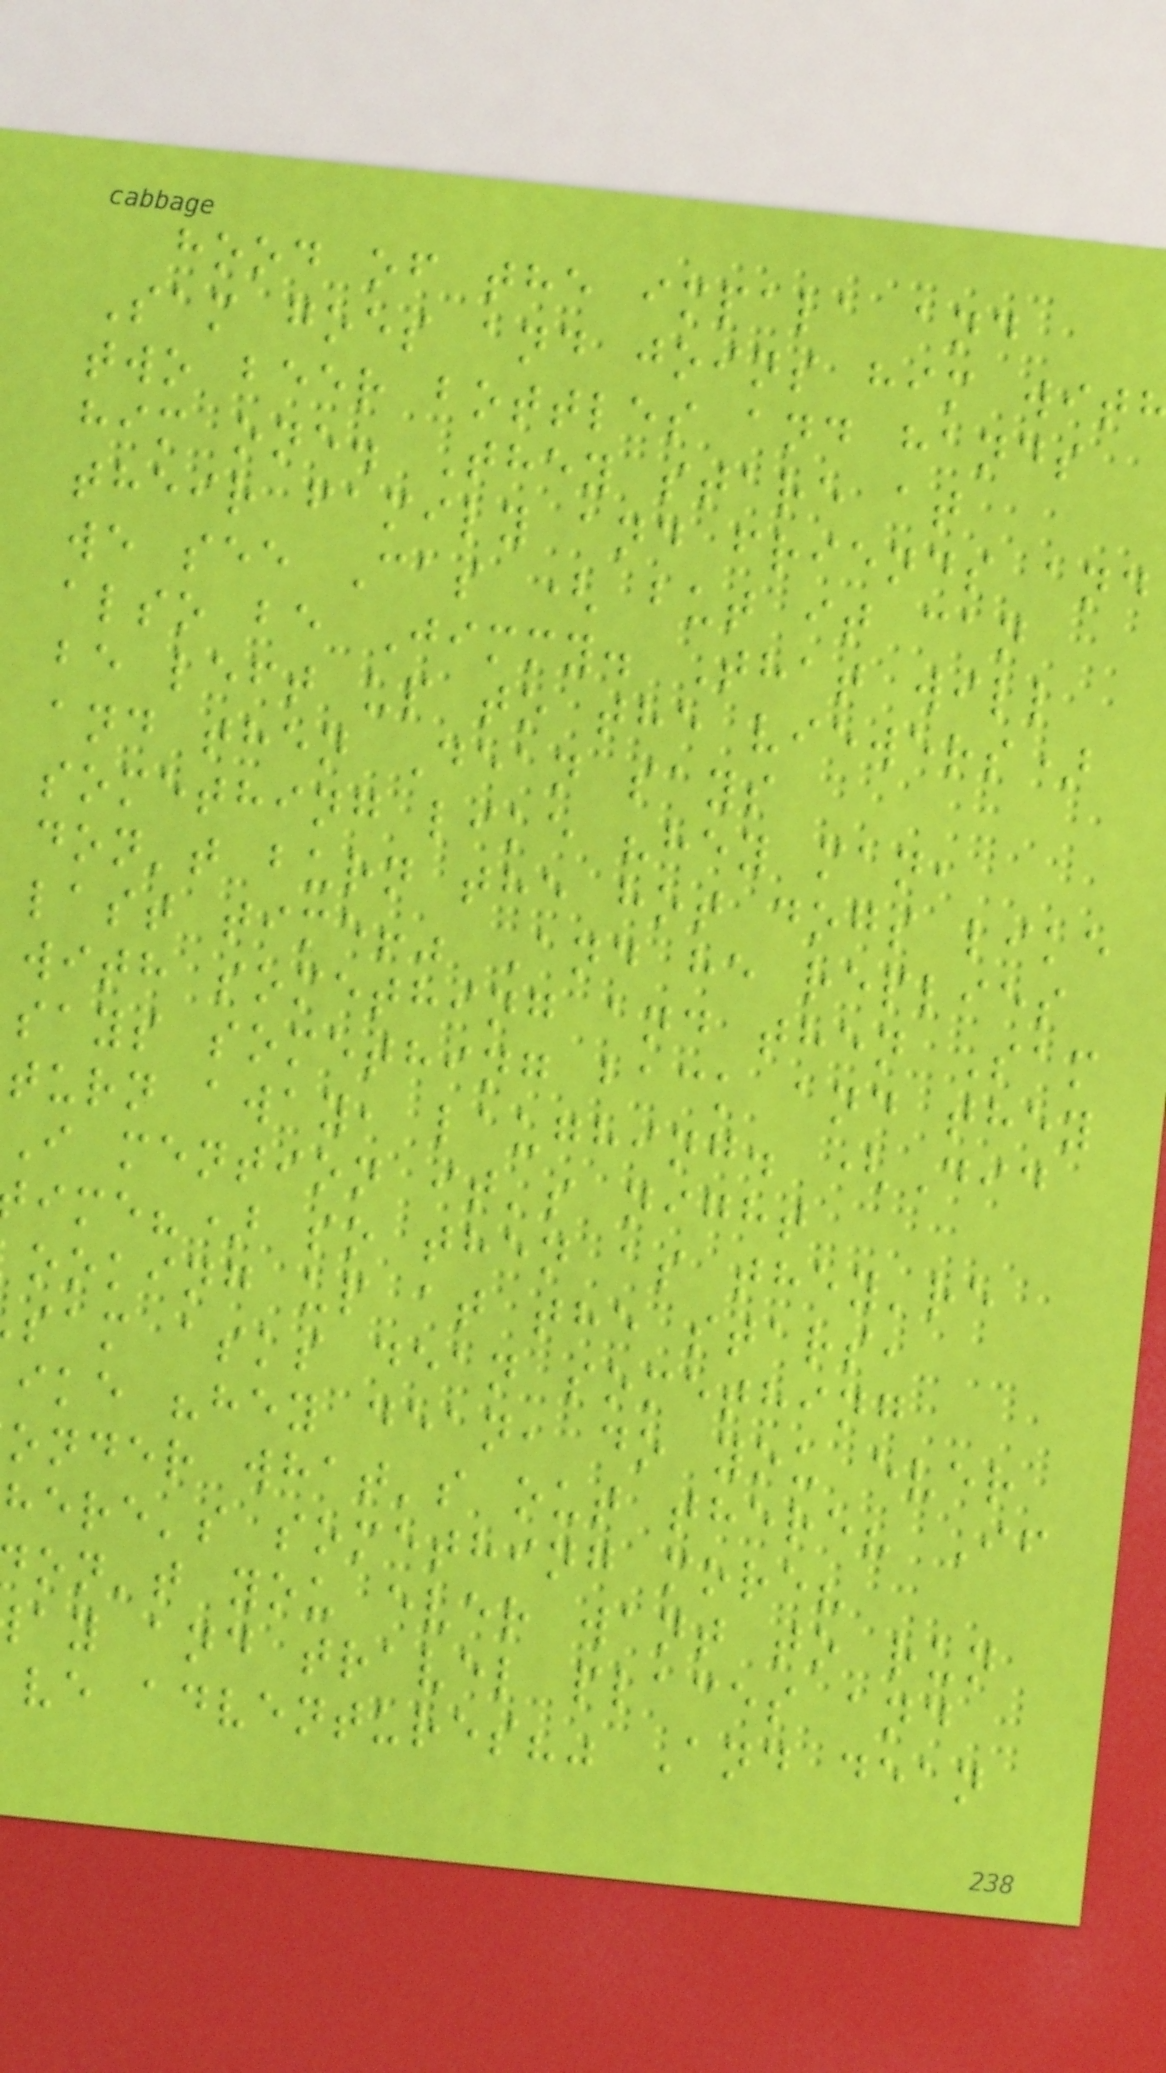hood of the impala and
Sam goes and joins him wit
two beer bottles and hands
him one. They stare at
their family and friends and
we see Cas ( but it can
also be Jimmy. That will
be left up to the viewers)
and then Dean says
something like "hey man,
don't burn the hot dogs like
last time!" And he replies
with something and then Sam
says something back and they
turn away, laughing. (Did
I mention it's night
ime?) so then as they're
ooking up at the stars,
sam asks dean something
ike "hey dean, do you ever
onder what's out there? If
here's something more?
on't you ever want to run
ay and travel places and
ve adventures?" And dean
